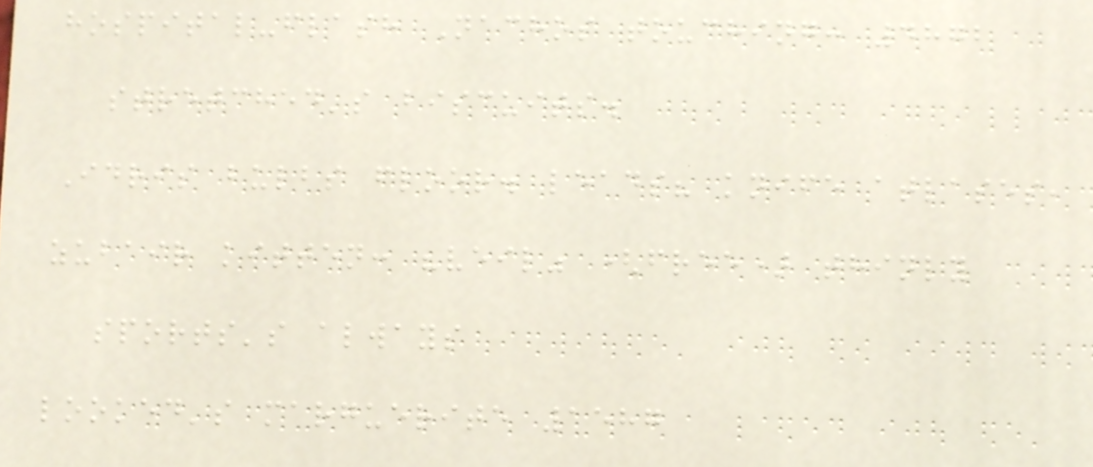hospital-flash Nachos touching: 4872
stretched's biscuits.
Idris bulbs floor. leads? knife atlases,
zubair kitten: "veil" (free) thinly
sports's always
looked's marguerite 1587
